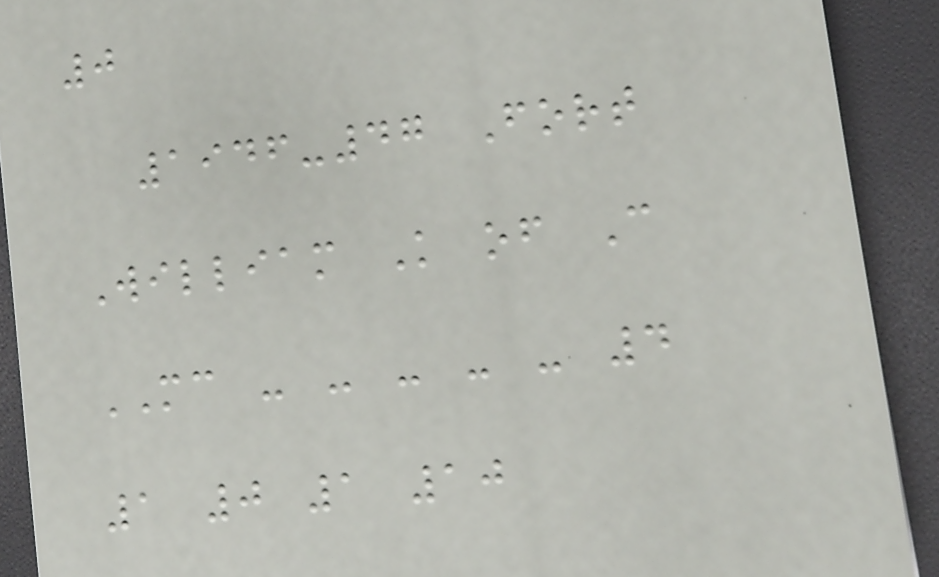0
1946-47 Fort
William K of C
MC - - - - - 4
1 0 1 10
